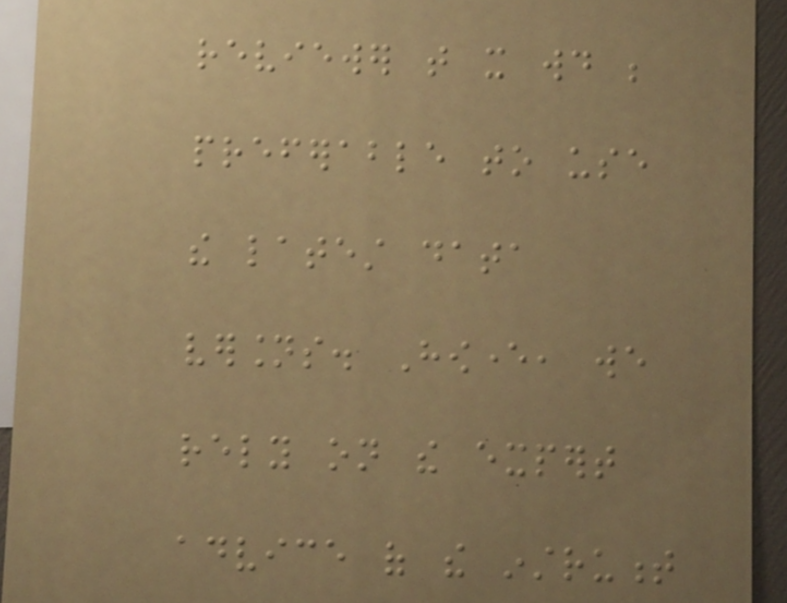reviewer that it would be
preferable to use
the latest data
versions. However, we
rely on the expert
advice of the instrument
